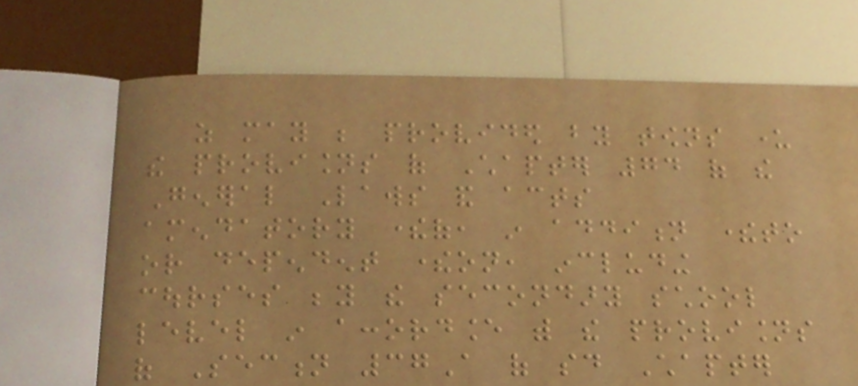as may be provided by towns under
the provisions of Chapter 74 of the
General Laws and acts
amendatory thereof, in addition thereto
or dependent thereon, including
courses beyond the secondary school
level in accordance with the provisions
of Section 37A of said Chapter
